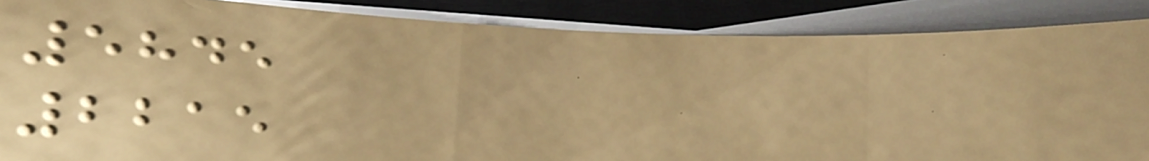5845
2215
